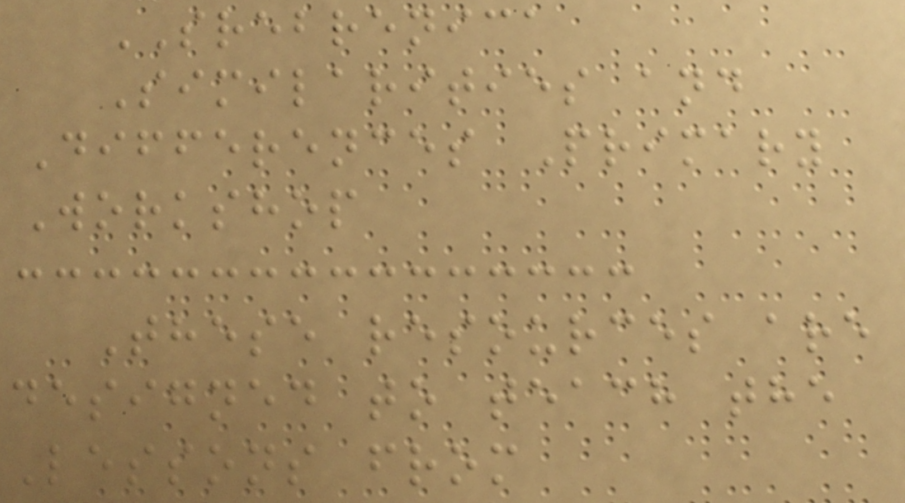SREBRENICA
Similarities and
Differences Primary
Workshop
These resources are
designed to teach the
Lessons from
